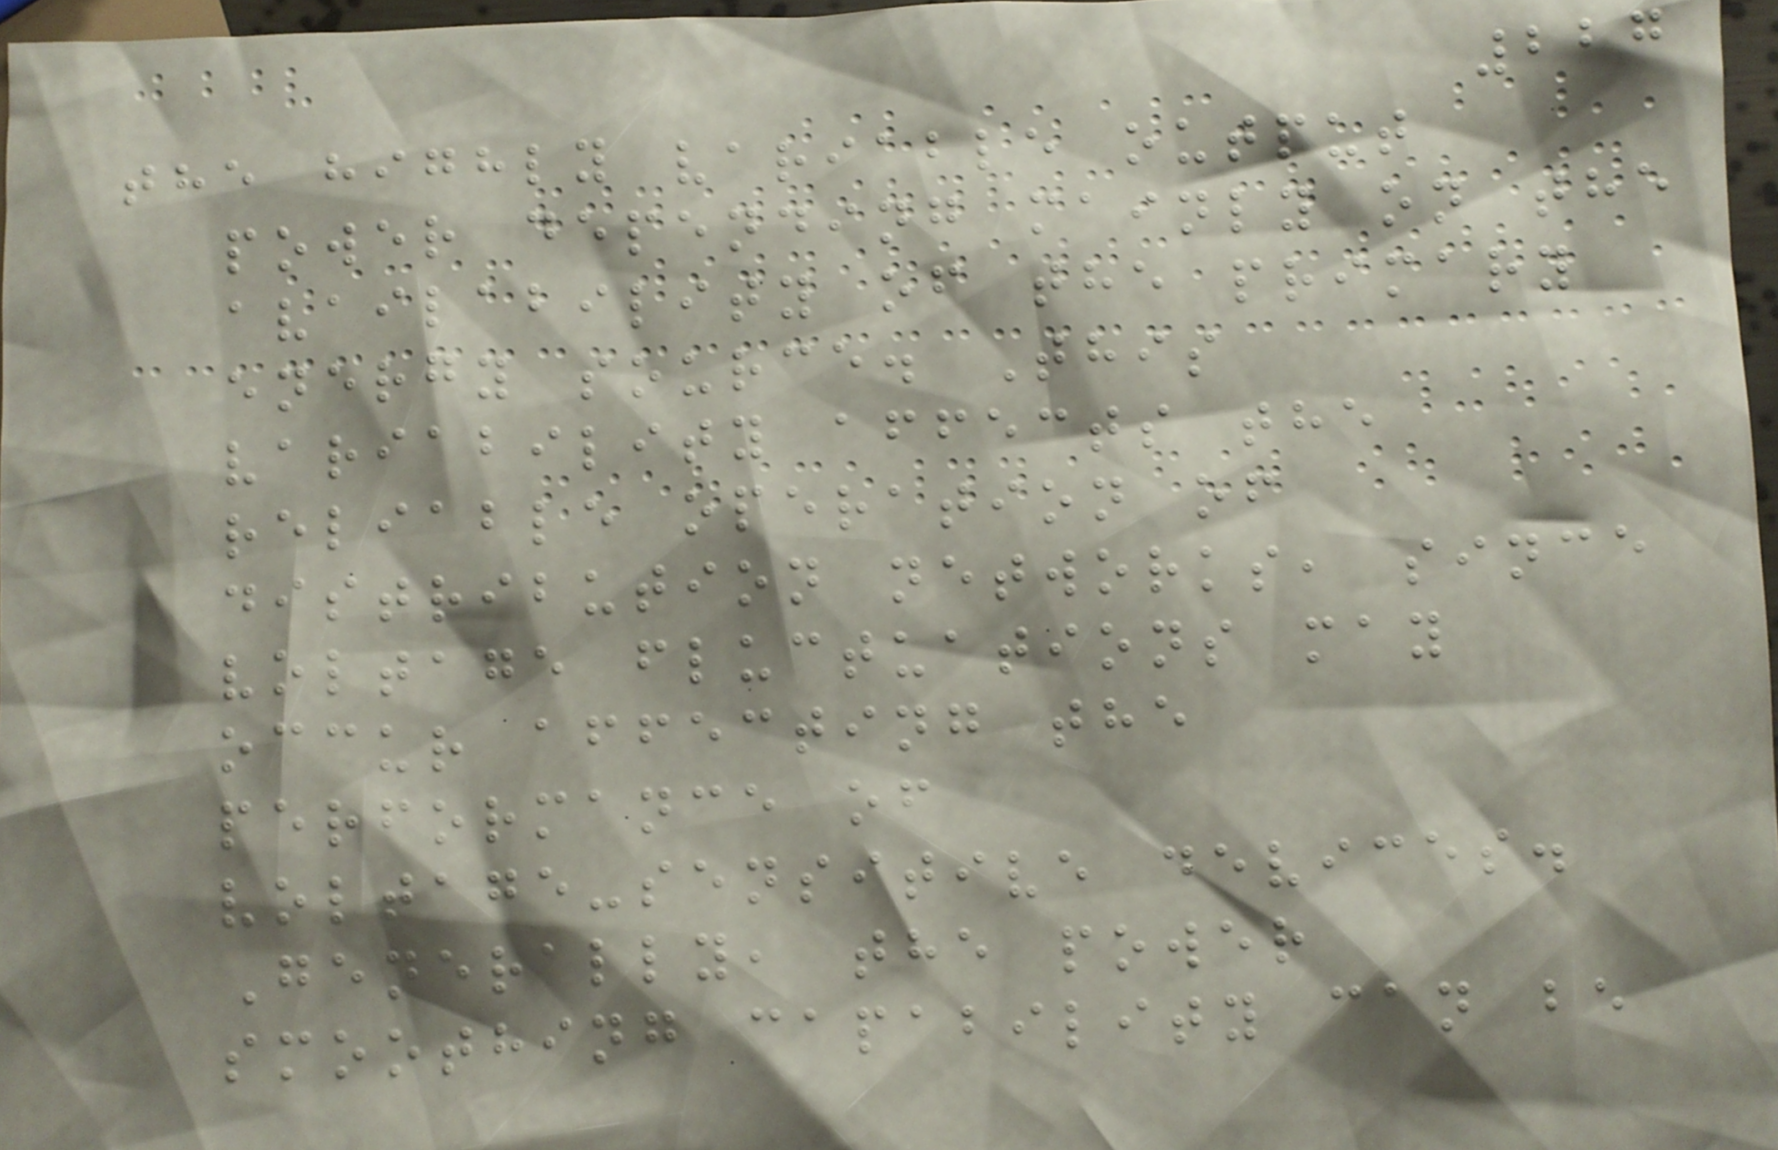227
the highly variable output
power depending mainly on the
availability of the primary
energy source. This
variability affects the
reliable operation of
distribution networks, since
voltage fluctuations may
occur affecting the
performance of
voltage-sensitive devices.
Generally, the power
smoothing capability can be
